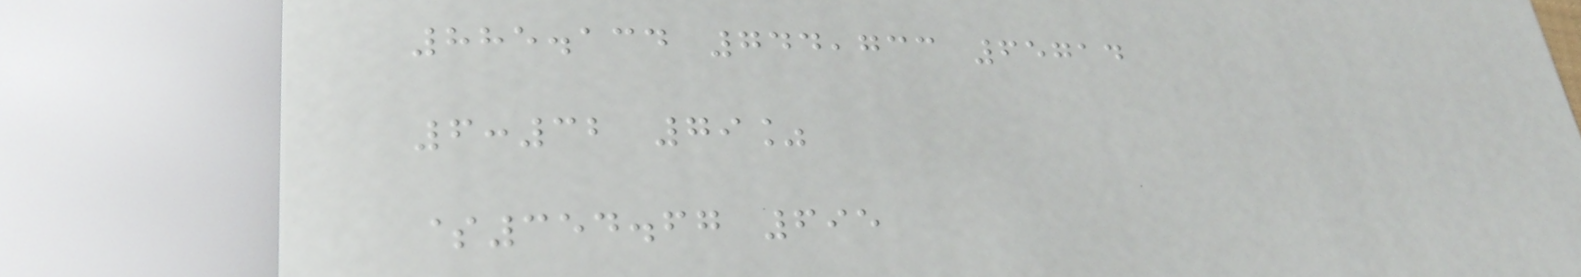885.134 744,733 65714
6:32 79%
$354.67 695
